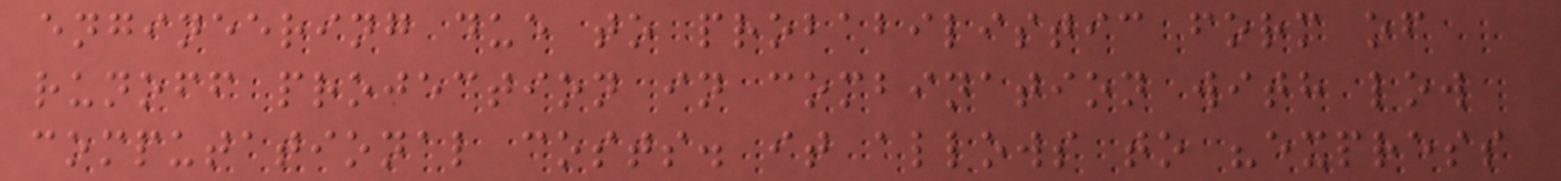engineering due to probabilistic form of
runoff projection in combination with low
computational costs. it allows to "express
